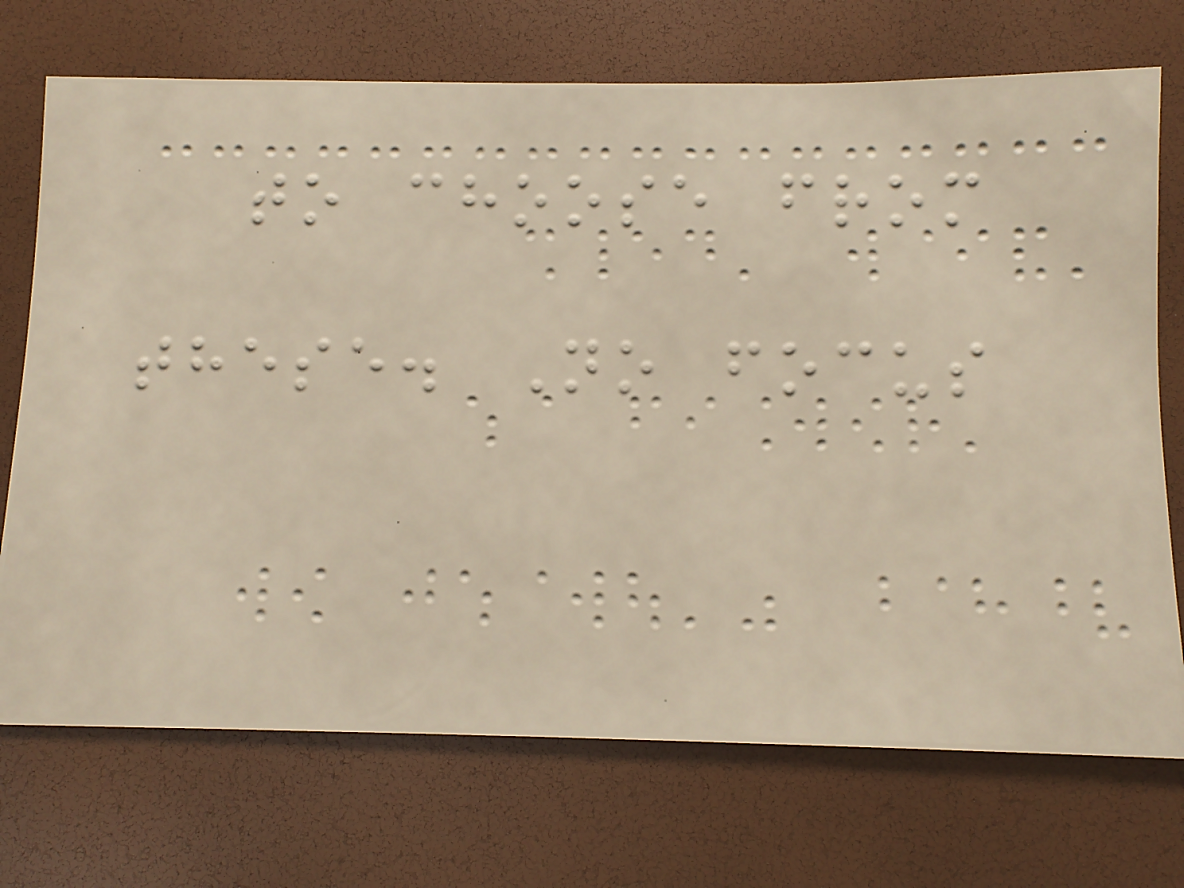to choose from
these. No focus
